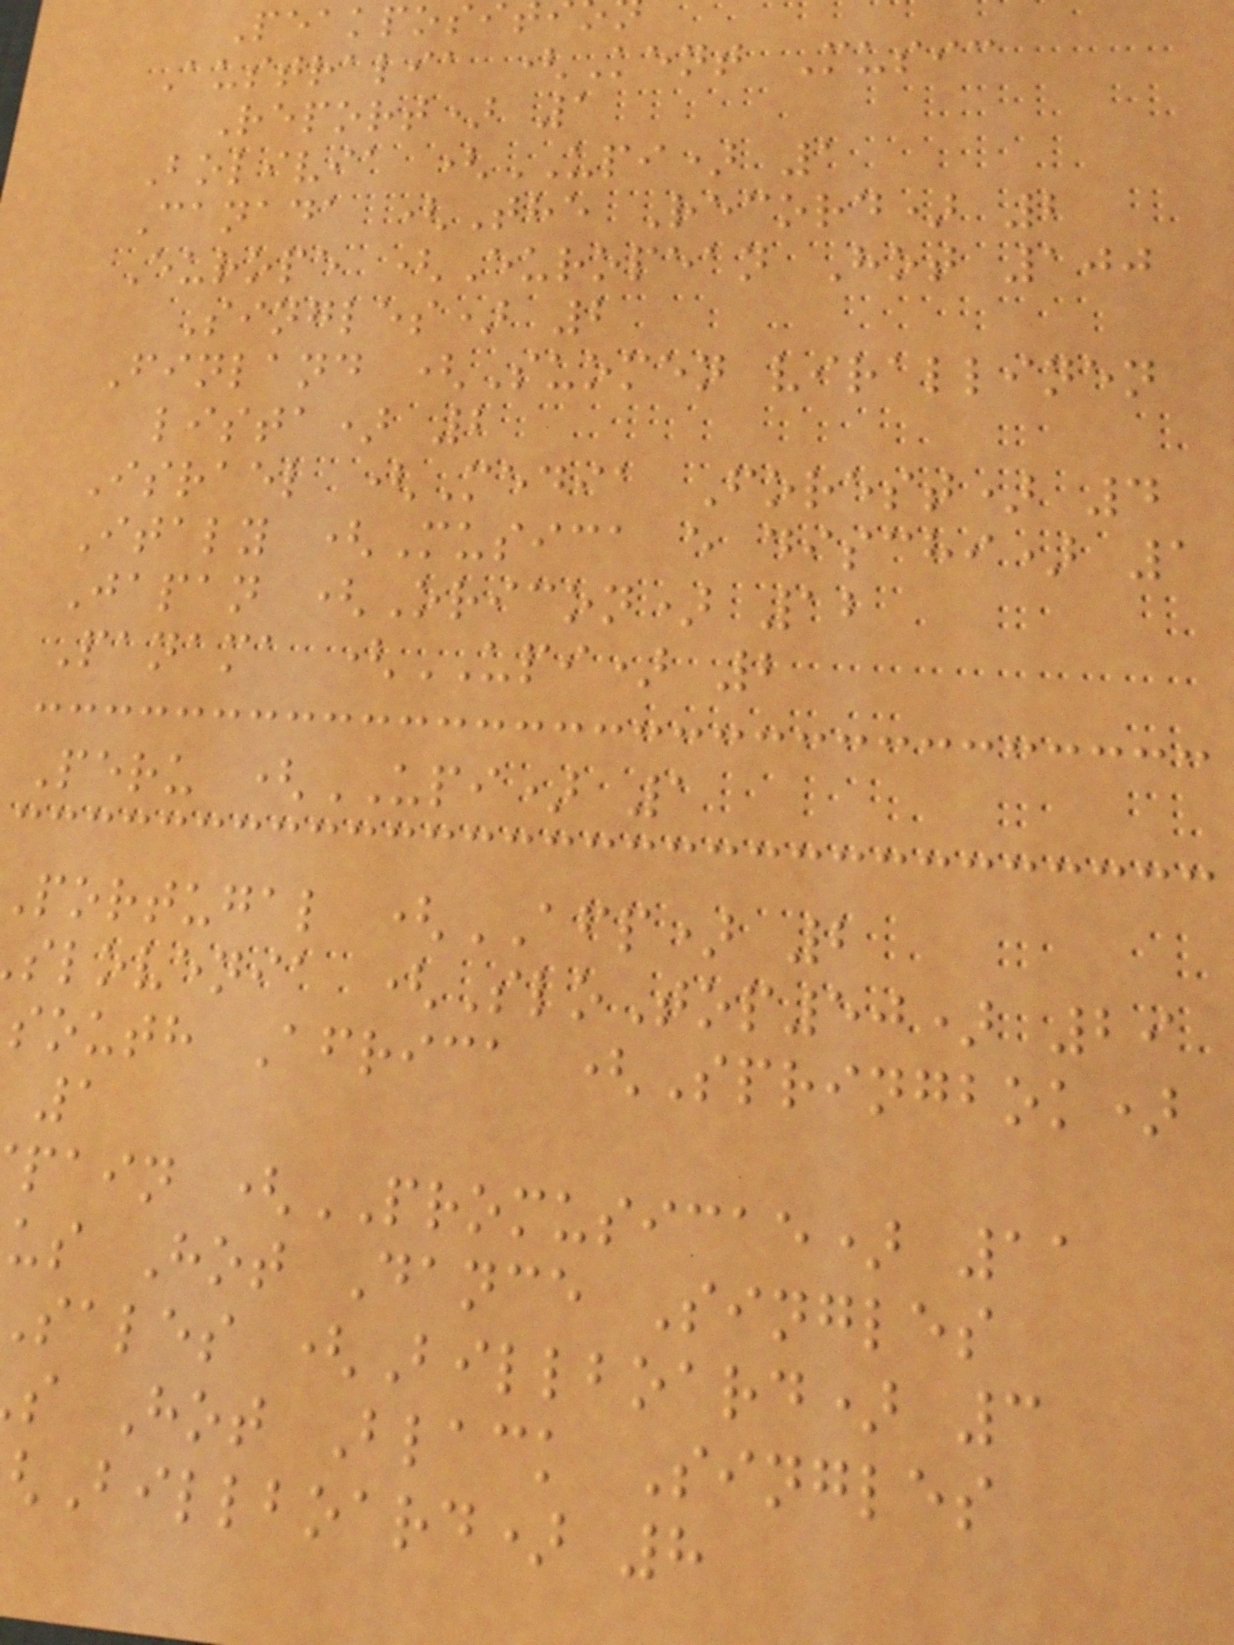Peakpos
Australia (Kent Music
Report) 1
Bolivia (UPI) 1
Canada (The Record) 2
Europe (European Hot 100
Singles) 2
Finland (Suomen virallinen
lista) 2
Israel (Media Forest) 4
Italy (Musica e dischi) 1
Japan (Oricon) 12
Panama (UPI) 2
Peru (UPI) 1
portugal (AFP) 2
slovenia (SloTop50) 29
south Africa (Springbok)
1
pain (PROMUSICAE) 11
us Hot Dance Singles
sales (Billboard) 3
s Hot Black Singles
Billboard) 8
